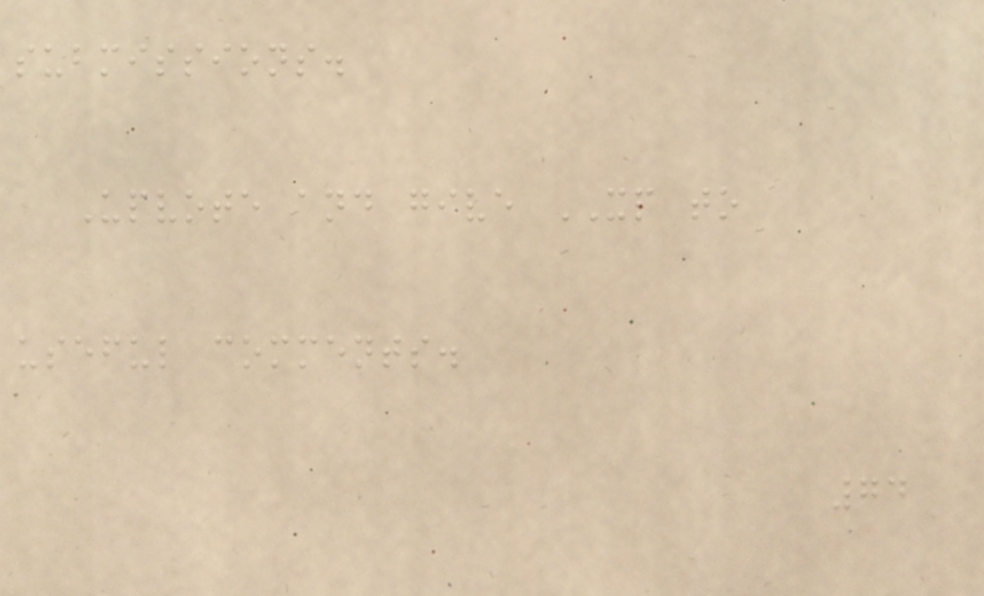submissions.
Upvote and give XP to
useful comments.
74
